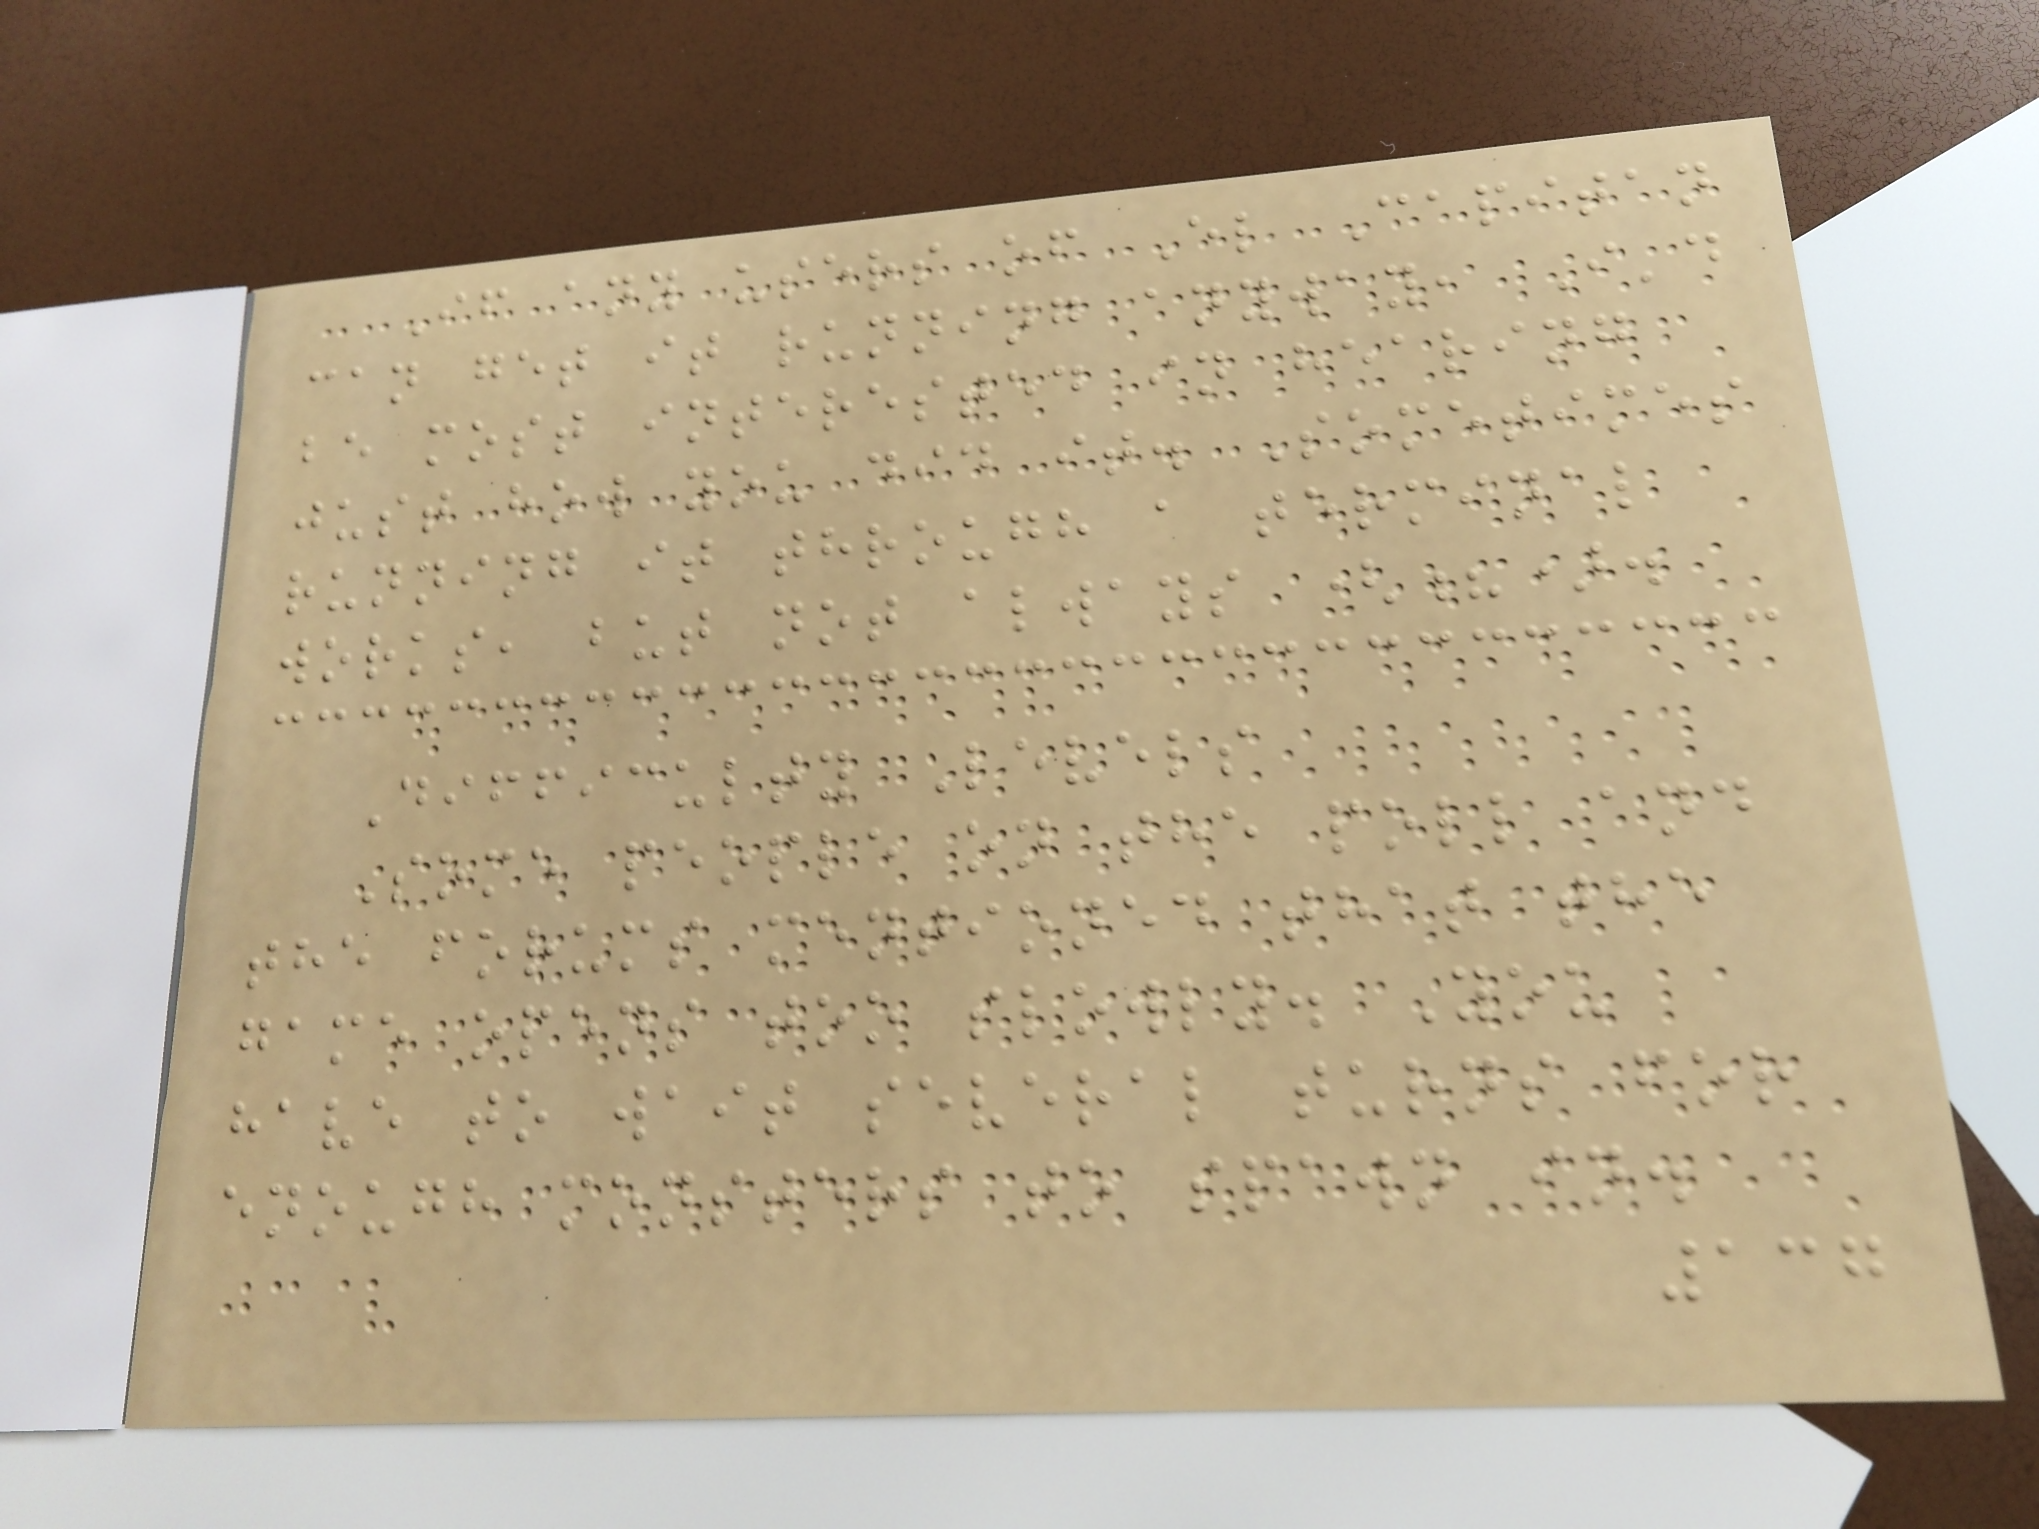If any users of El Capitan
can get it running anyway, I'd
be most interested in hearing
just how you did it. Sometimes
running it through a terminal
works, but not always (?).
Difficulty Levels
Some people on the poll and
the forums mentioned that the
game opens too slowly. You
have to wait several turns for
enough monsters to spawn in.
137
